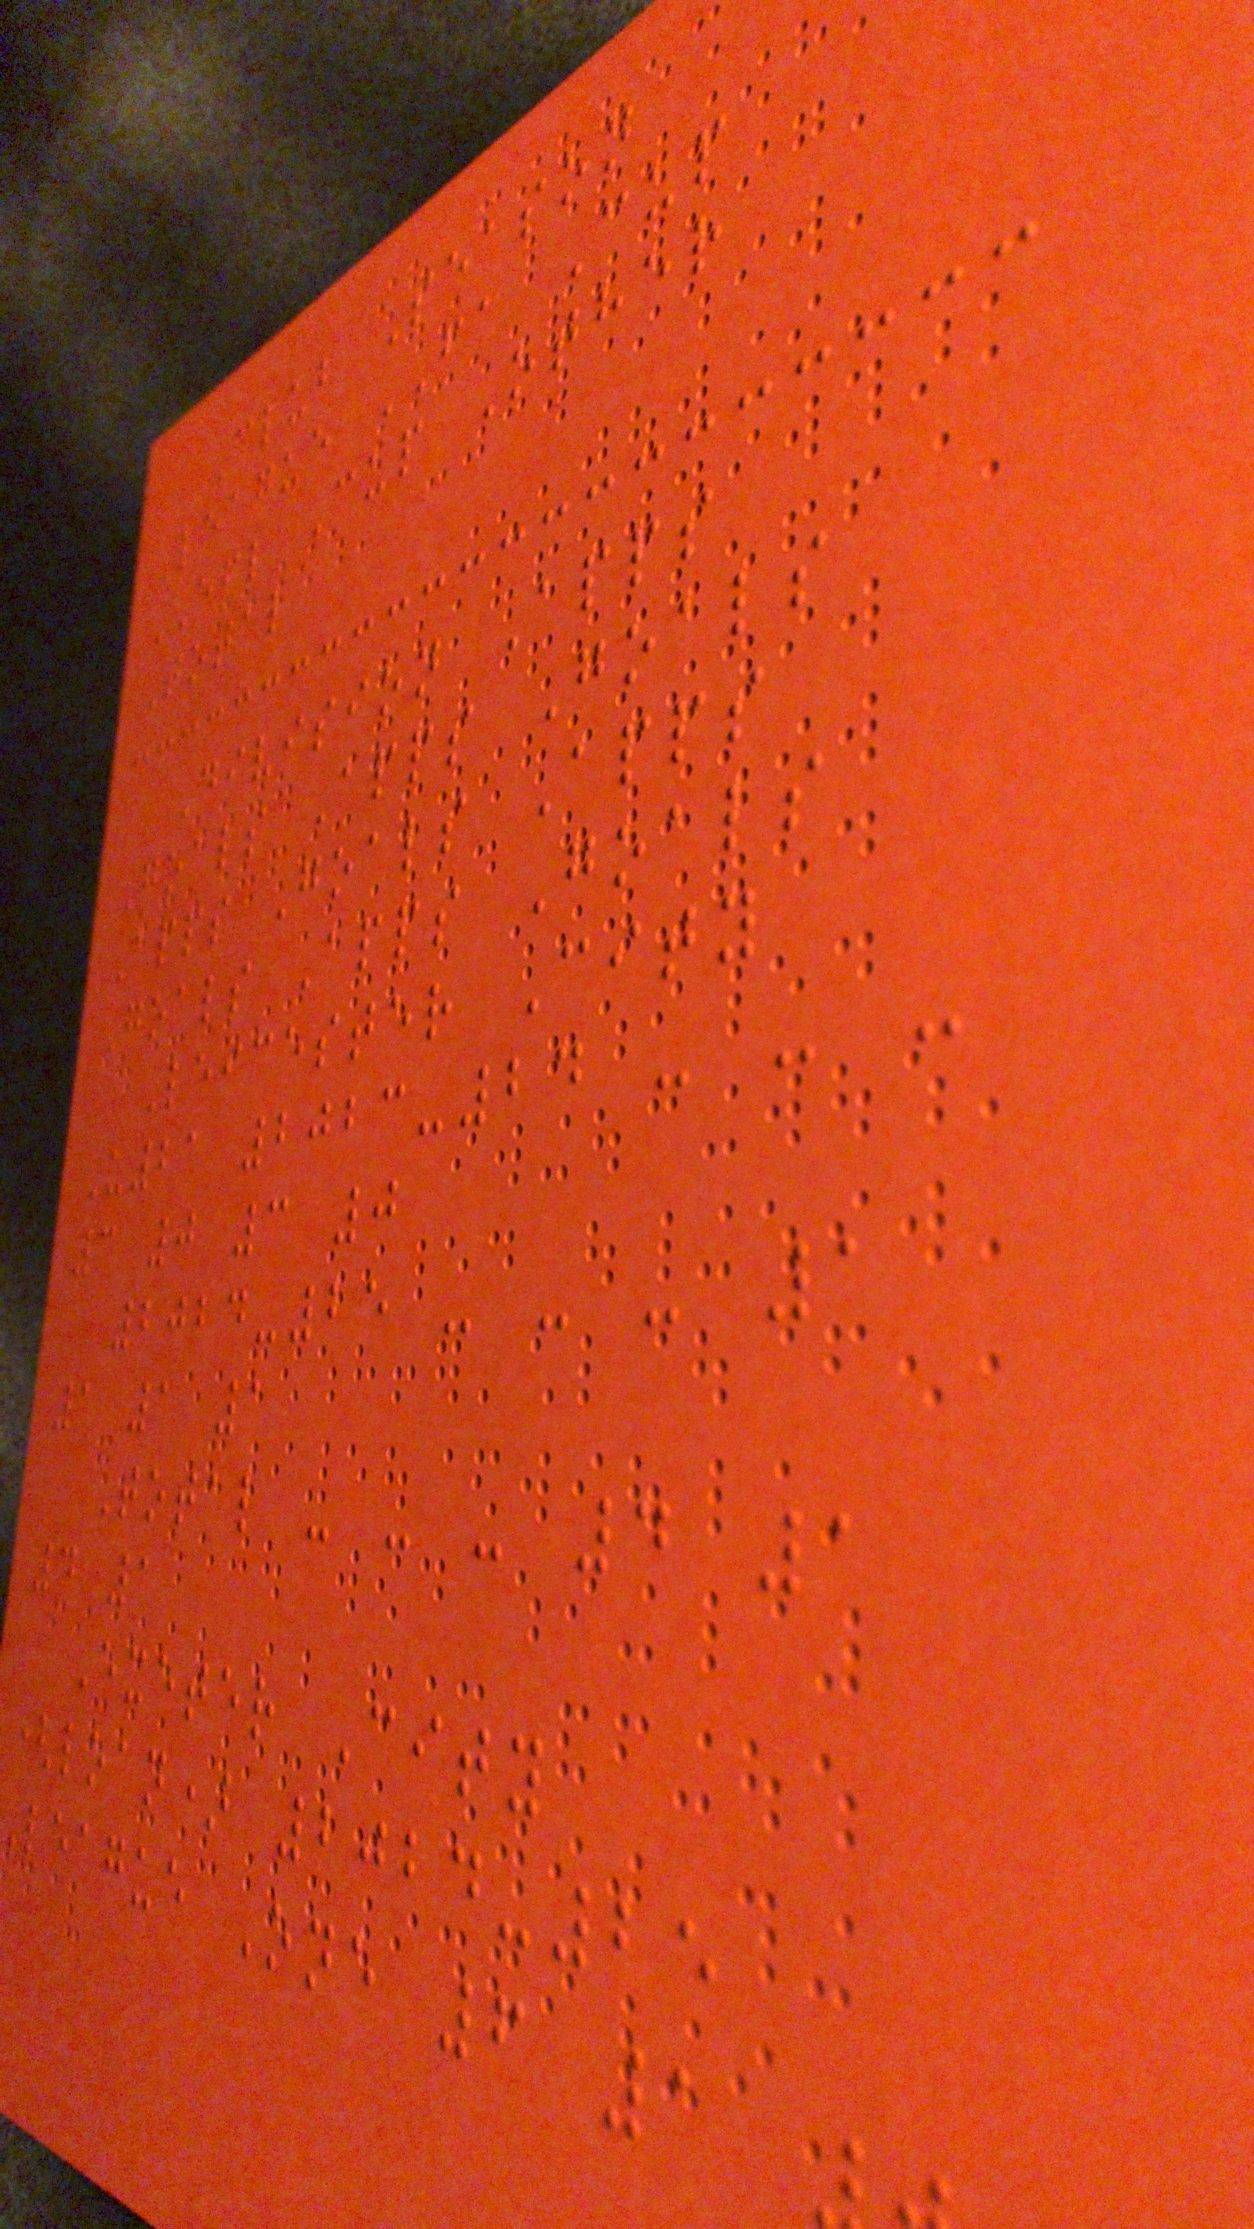Club Season
League FA Cup
EFL Cup Other
Total
Division Apps
Goals Apps Goals
Apps Goals Apps
Goals Apps Goals
Leicester City
U21 2023-24 - - -
3 0 3 0
2024-25 - - - 1
1 1 1
Total - - - 4 1
4 1
Exeter City
(loan) 2024-25
league One 6 1
